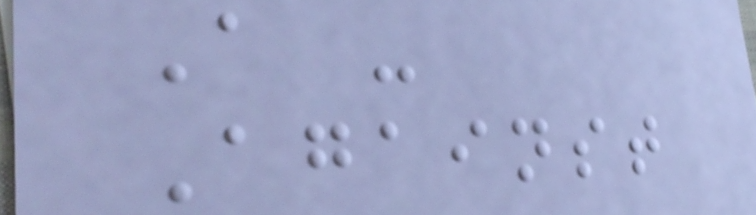A -
Against
